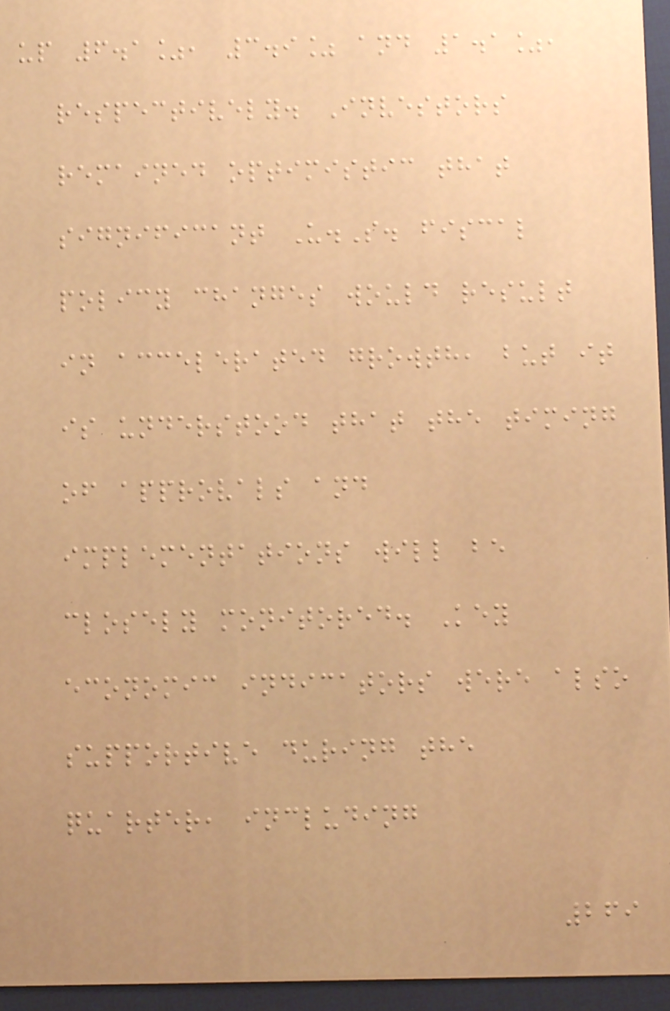up 6.1%, 3.9% and 1.1%,
respectively. Investors
remained optimistic that
significant U.S. fiscal
policy changes would result
in accelerated growth, but it
is understood that the timing
of approvals and
implementations will be
closely monitored. Key
economic indicators were also
supportive during the
quarter, including
269
